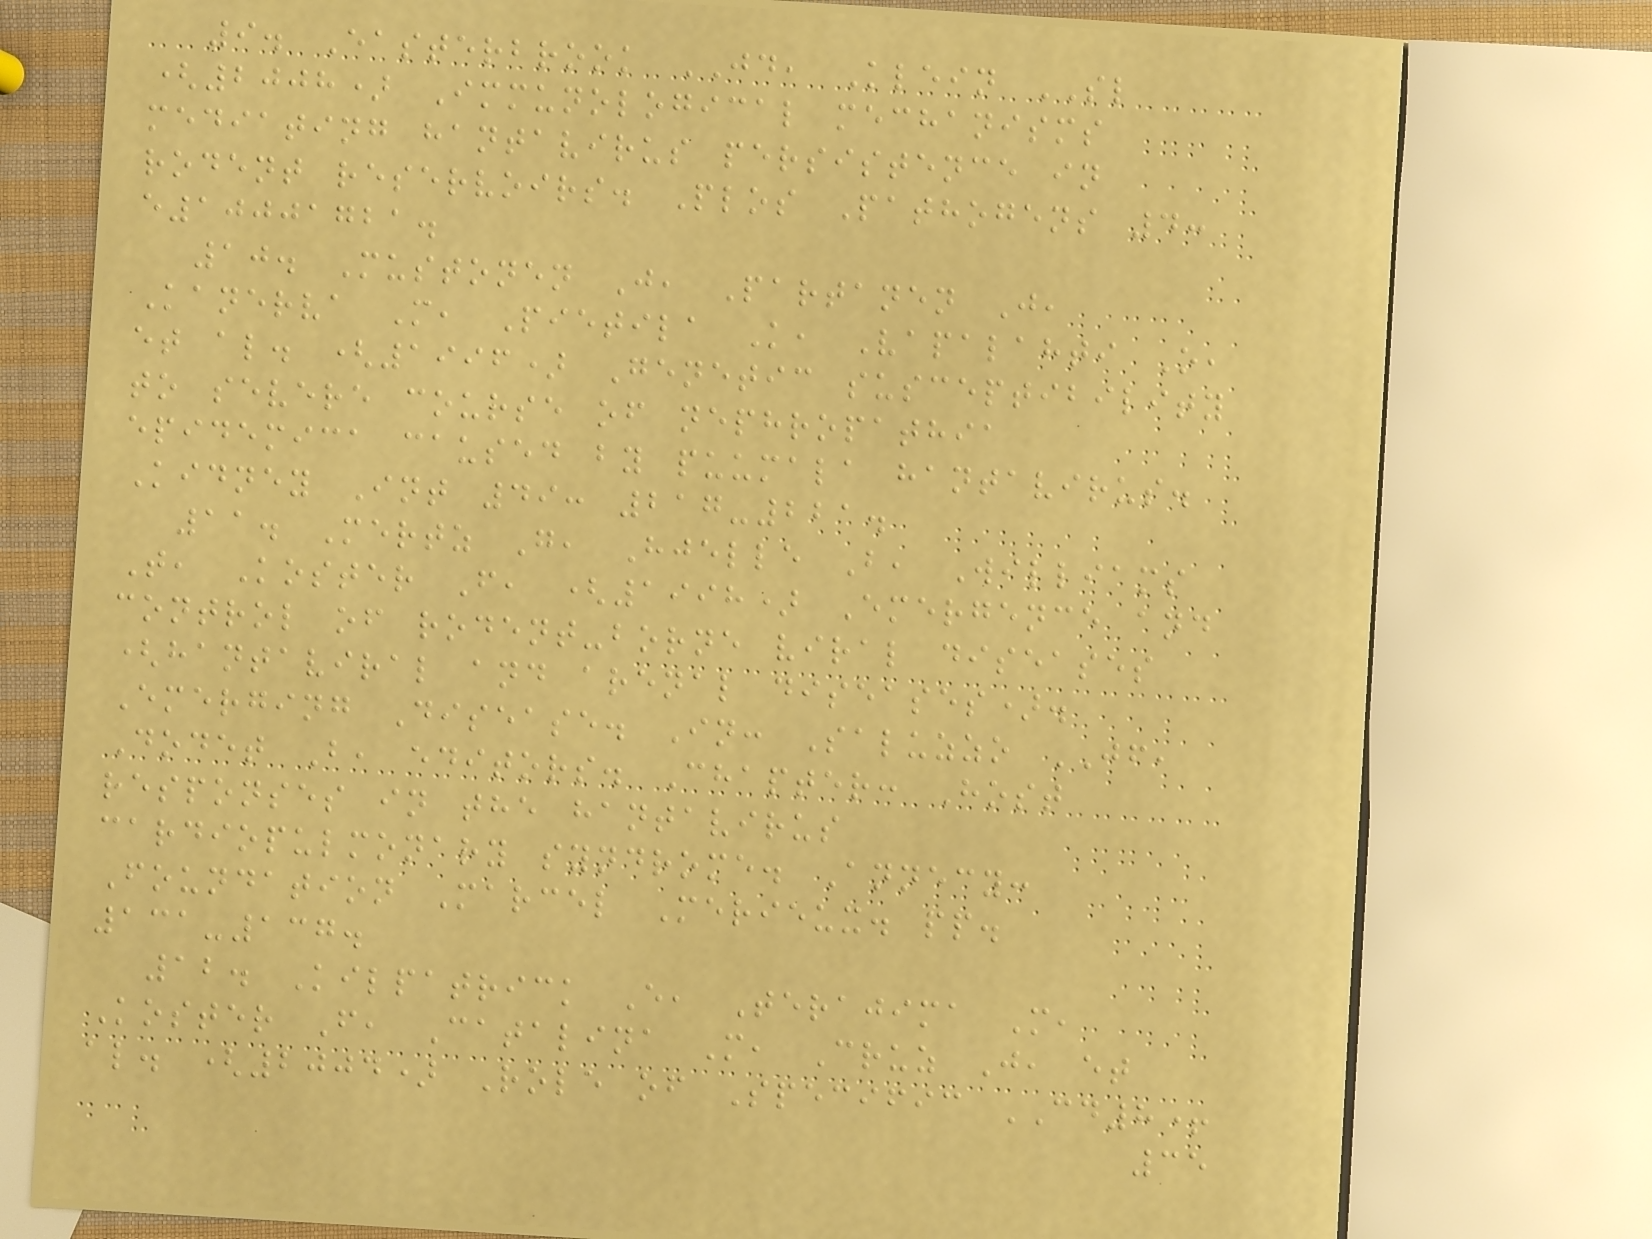9. Easterbrook JD, Klein SL
(2008) Immunological mechanisms
mediating hantavirus persistence in
rodent reservoirs. Plos Pathogens 4:
e10001721.
10. Mustonen J, Partanen J,
Kanerva M, Pietila K, Vapalahti O,
et al. (1996) Genetic susceptibility
to severe course of nephropathia
epidemica caused by puumala hantavirus.
Kidney Int 49: 217-221.
11. Mertz G, Hjelle B, Williams
T, Koster F, (1998) Emergence and
control of rodent-borne viral diseases
(hantaviral and arenal diseases).
Emerging Disease. In: Saluzzo JF,
Dodet B, editors. Chapter: Host
responses in the hantavirus
cardiopulmonary syndrome. Annecy:
Foundation Marcel Merieux. pp.
131-137.
12. Kilpatrick E, Terajima M,
Koster F, Catalina M, Cruz J, et
al. (2004) Role of Specific CD8+
35
